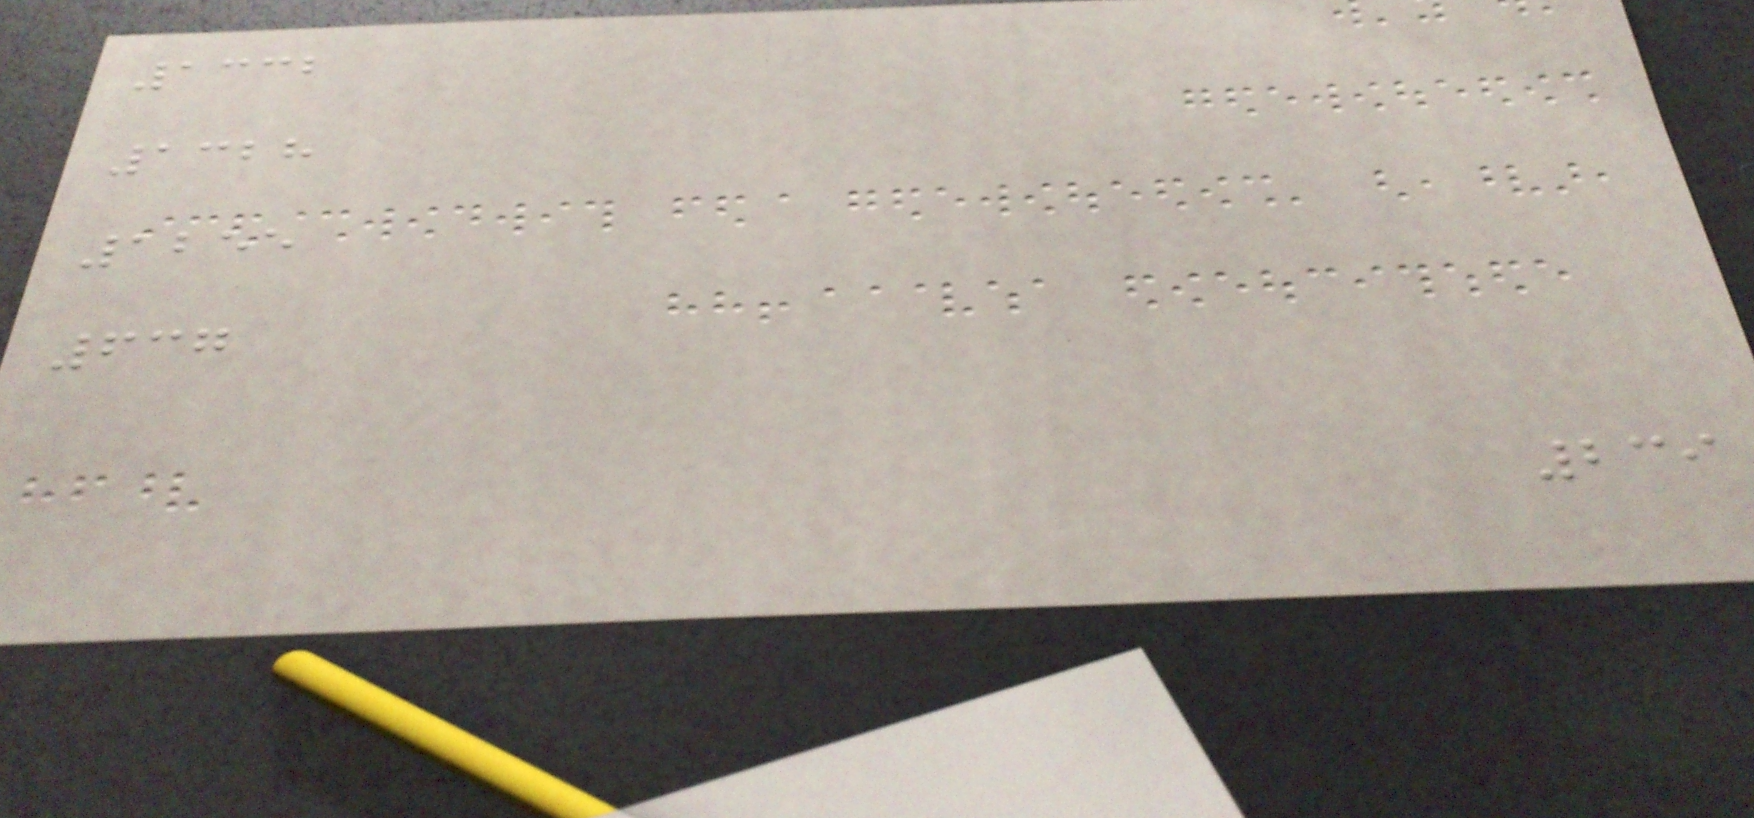1332
1328
1255
637
239
